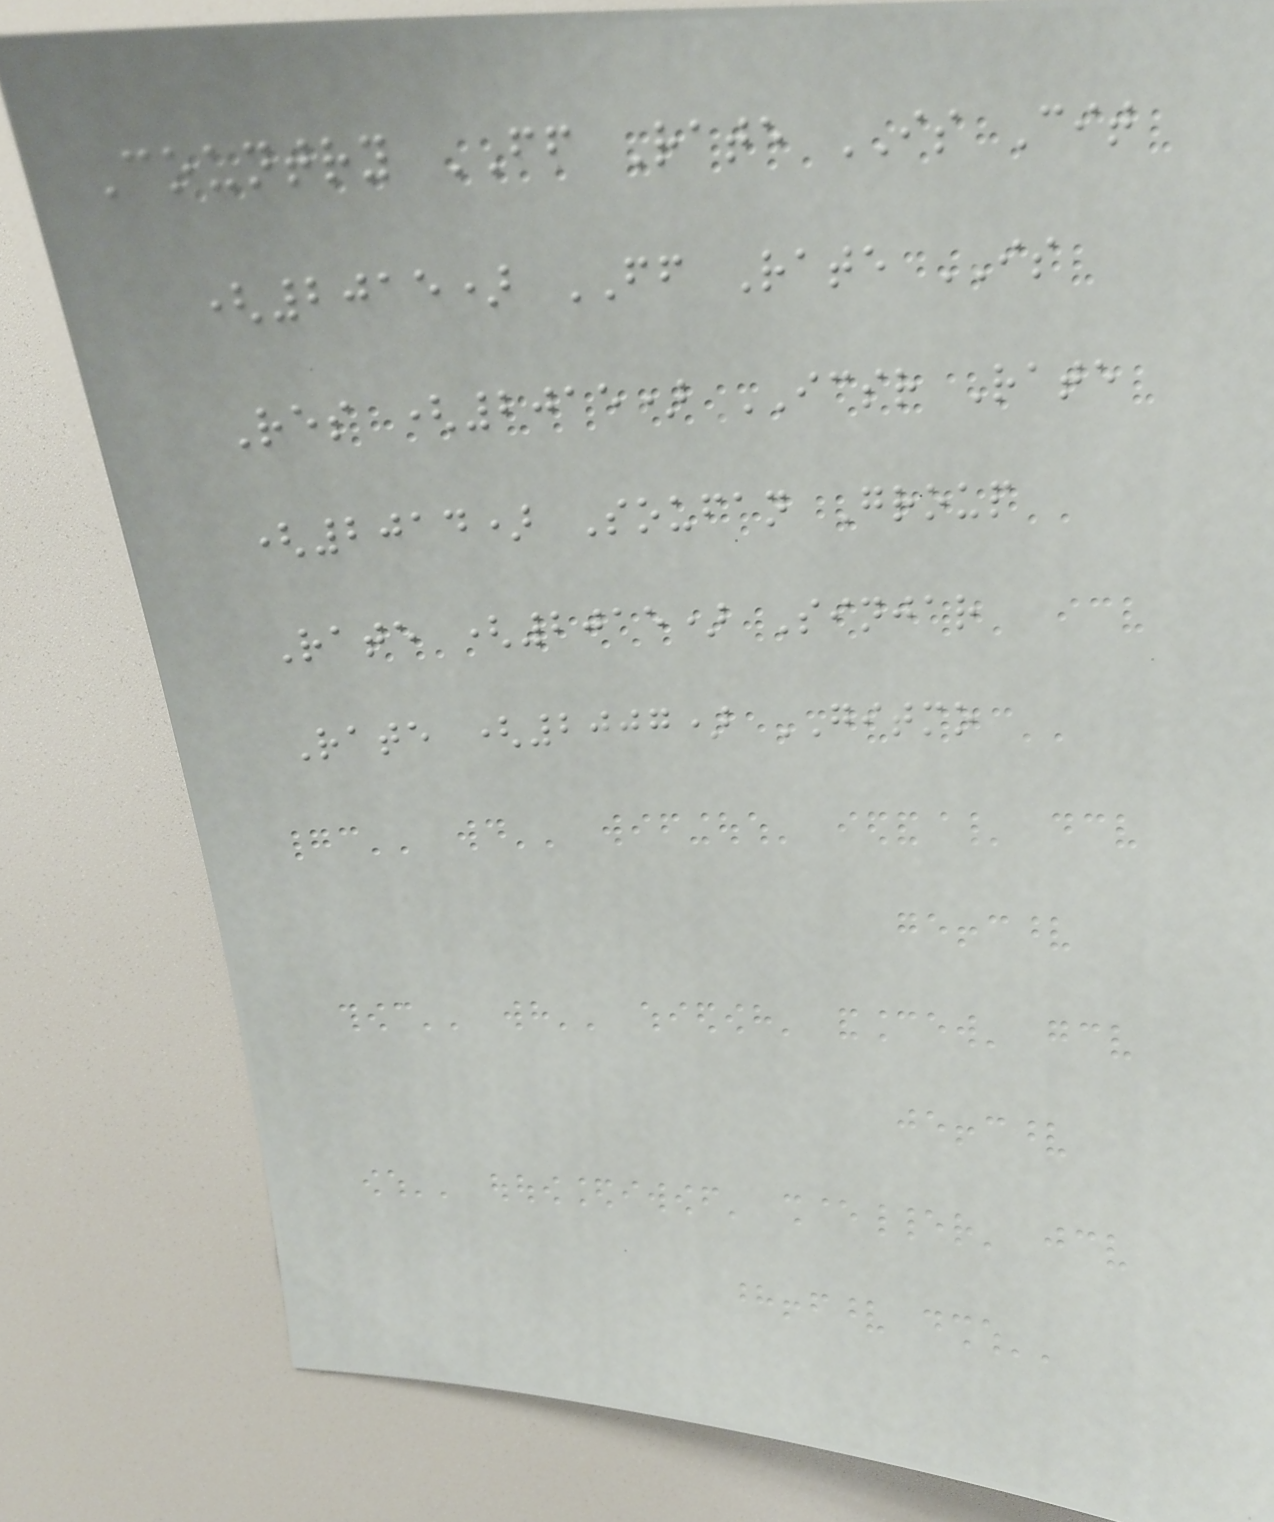Country FF Rate IS Cit
(2015) FF Rate IS
Res (2015) ICSR Rate
(2014) Soufan Group
Rate (2015) Sinjar
Rate (2007) GITMO
